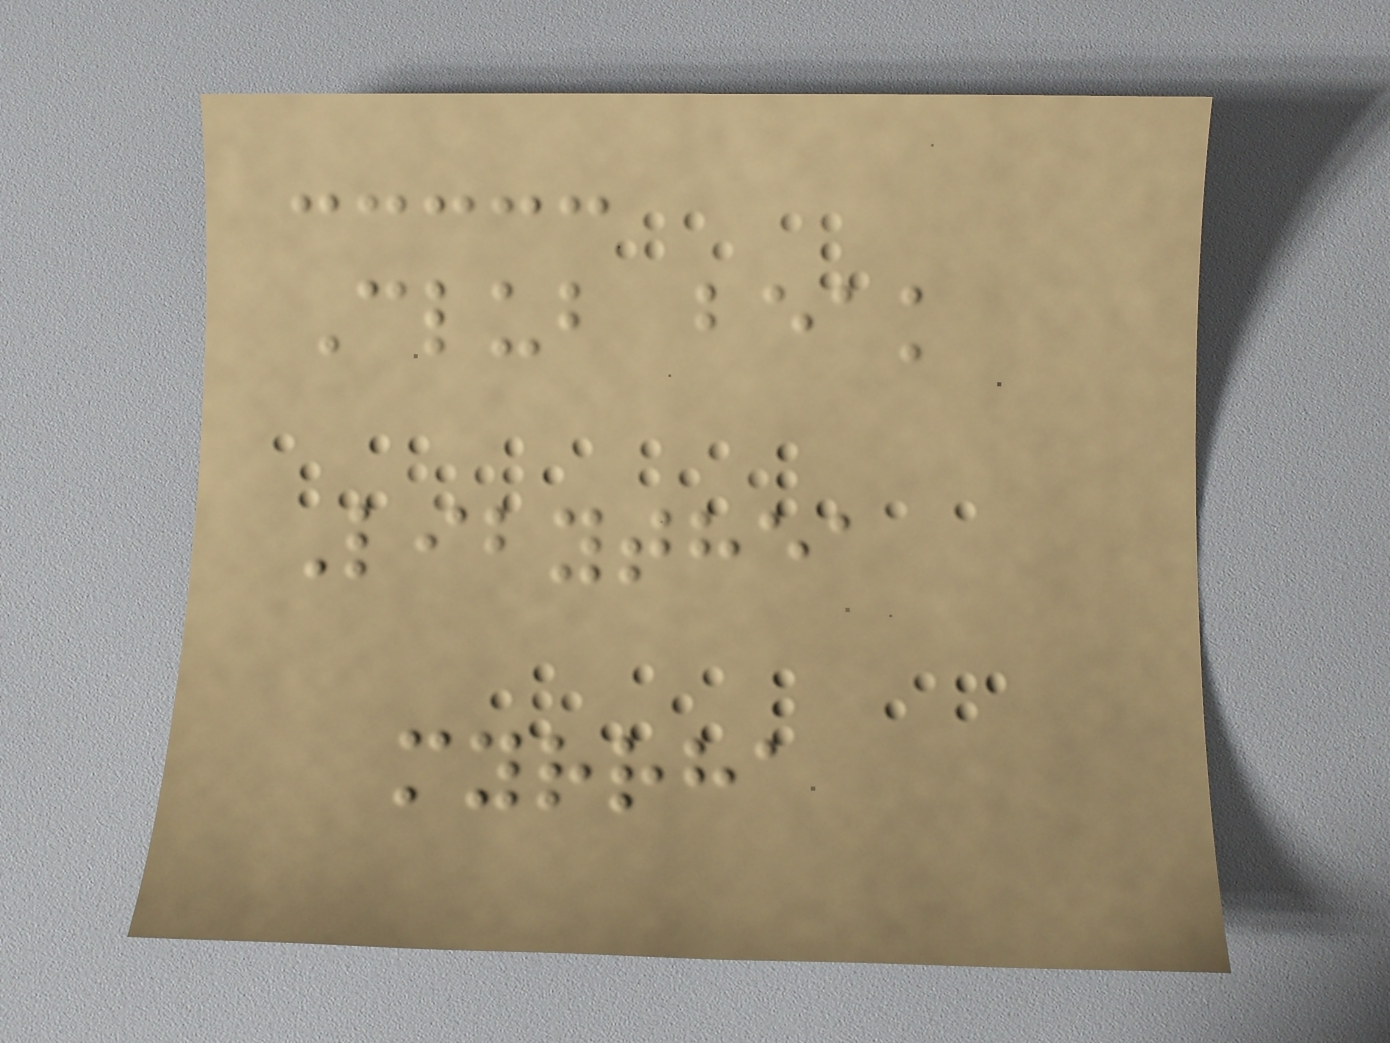Club beak
Libythea
myrrha
